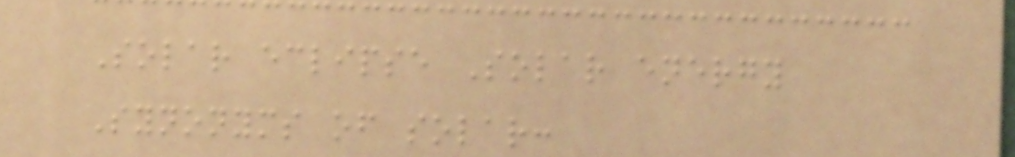Solar eclipse Solar energy
Synonyms of solar:
